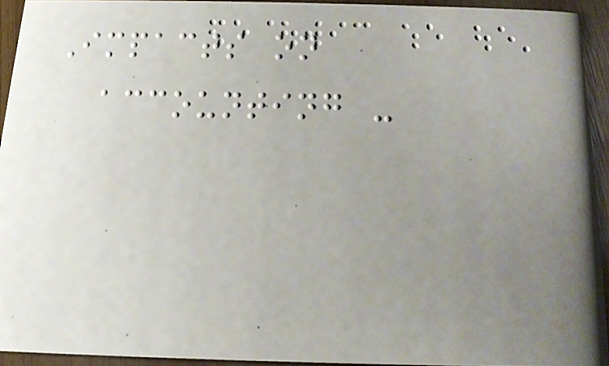Impacts on
accounting -
